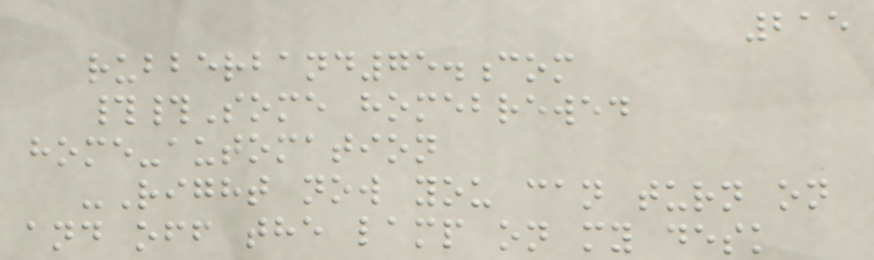215
rubberband75.com
##Some homebrewed
home-automation
-Right now you can turn on
and off the lamp on my desk
